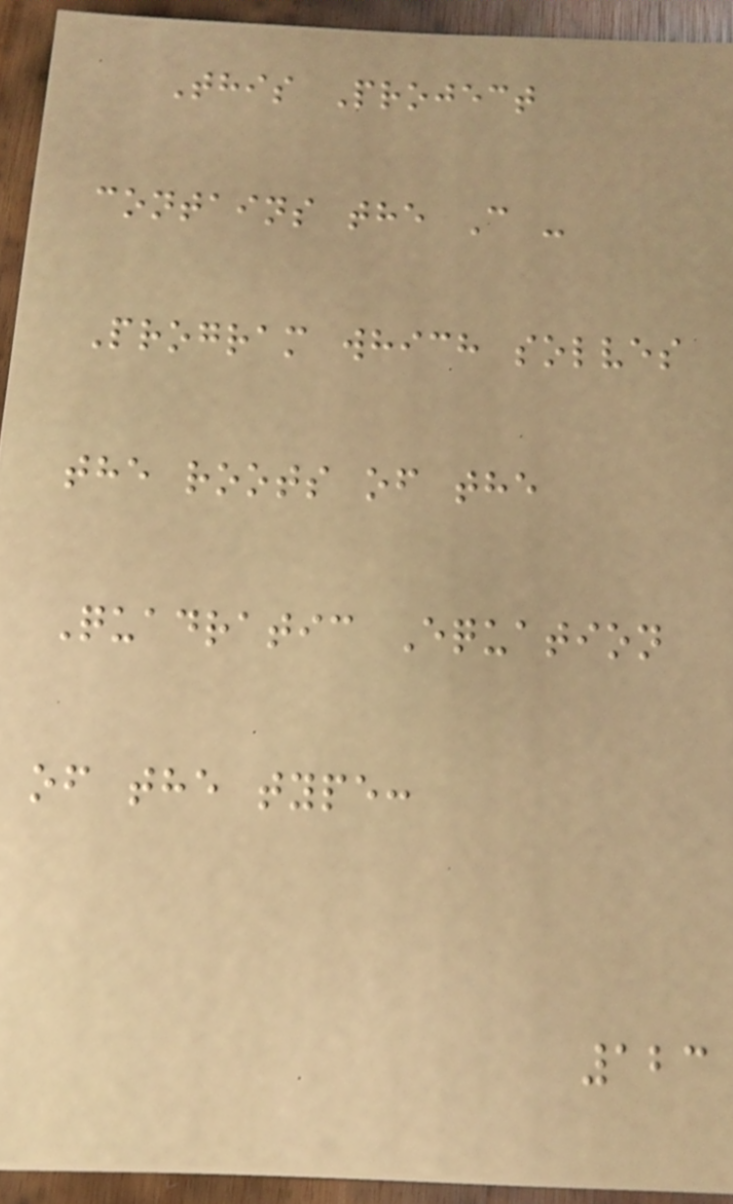This Project
contains the C -
Program which solves
the roots of the
Quadratic Equation
of the type:
123
